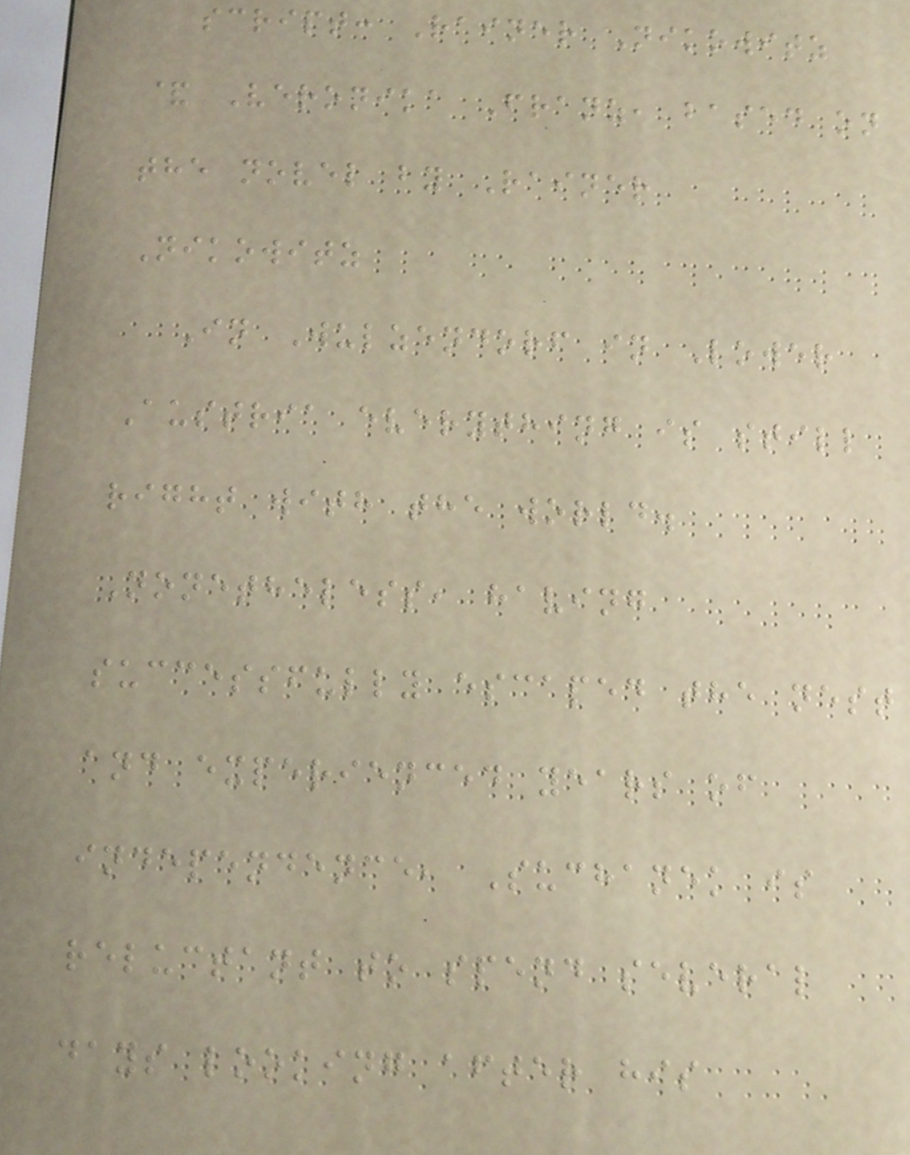script: Rainer Nikowitz
& Veronika Franz, based on
the novel by Rainer
Nikowitz
In Wulzendorf in Lower
Austria everything is still
right with the world.
Nonetheless, having
successfully escaped the nest
and experienced years of
independence, Suchanek is
reluctant to spend several
days looking after his
